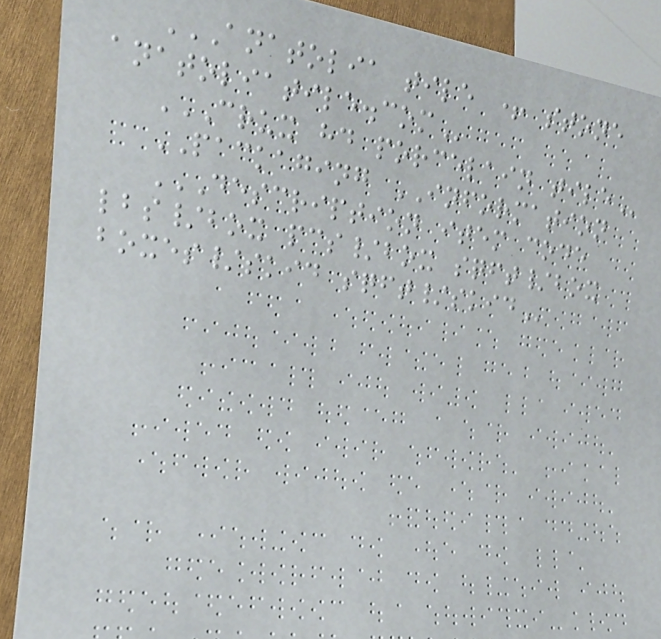ANATOLIA TILE + STONE
ANATOLIATILE.COM
CRUX HD PORCELAIN TILE
PACKAGING INFORMATION
DESCRIPTION ITEM CODE
LBS/BOX PCS/BOX SQFT/BOX
BOXES/SKID SQFT/SKID
